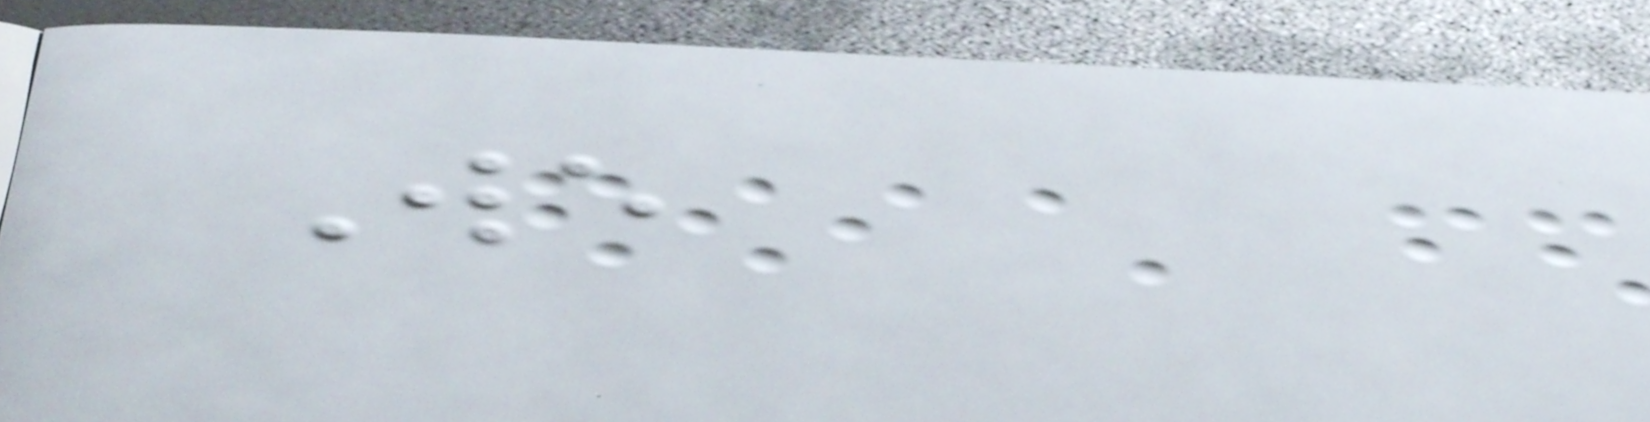We
